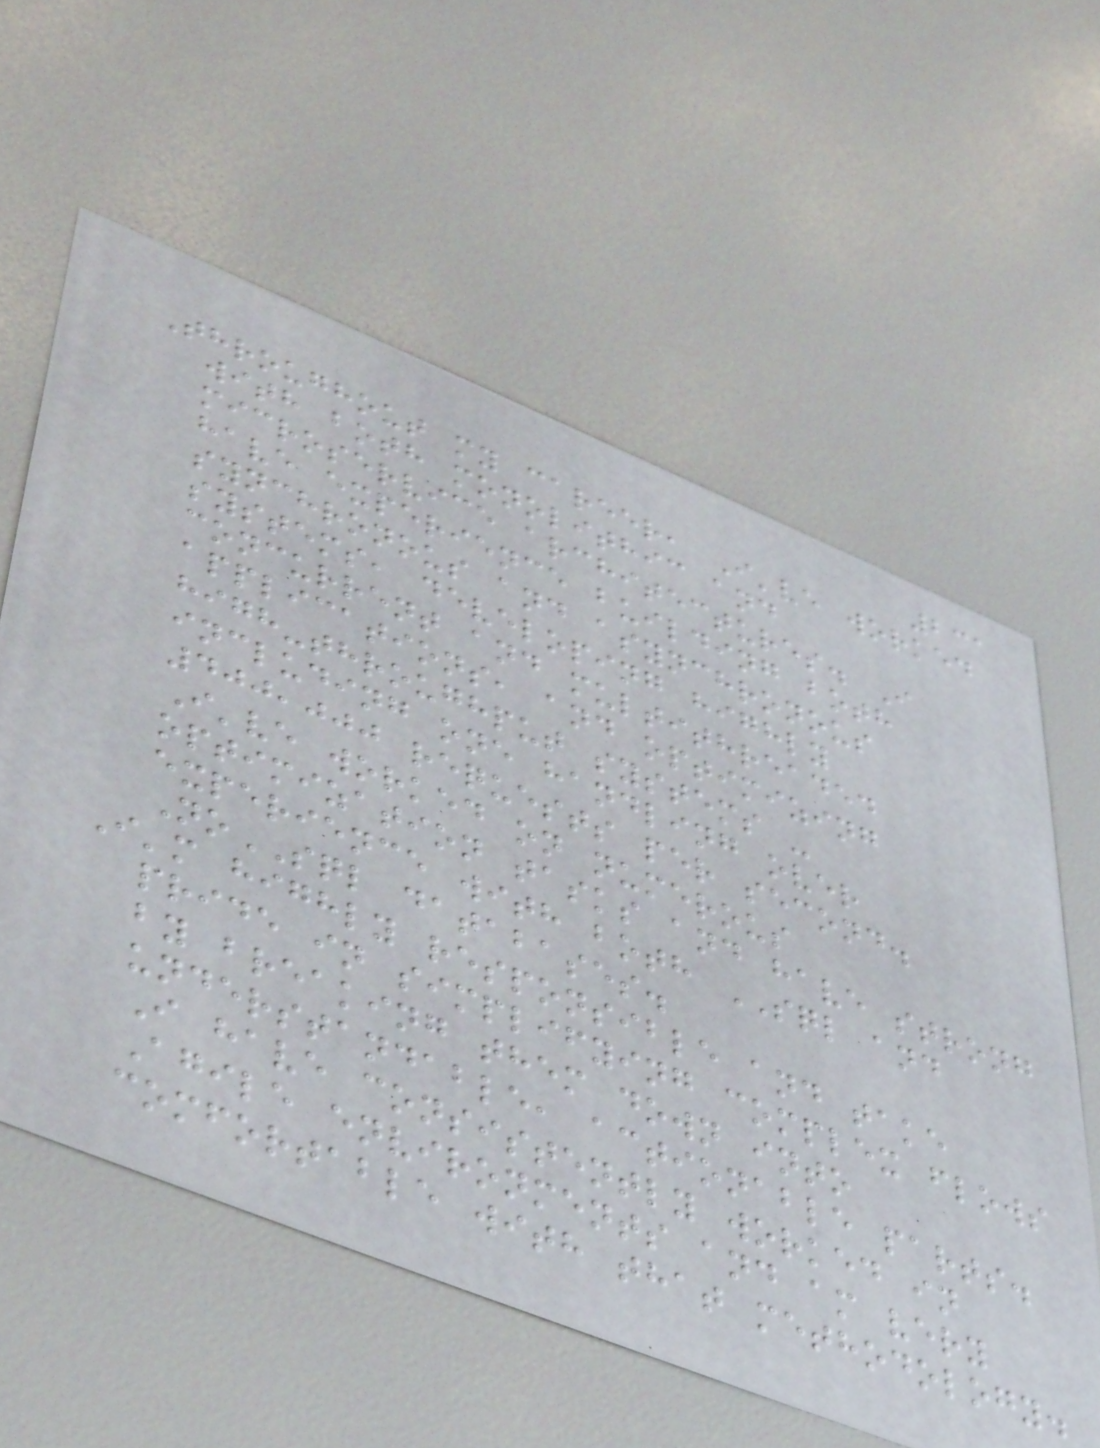231
Throughout my career, I've worked
with both monolithic and
microservice architectures. I
have experience building both
synchronous and asynchronous
systems, developing highly
concurrent and multithreaded
applications, and optimizing
high-throughput systems -
including one handling over
400,000 requests per second.
I've worked on numerous
optimization tasks and have strong
experience with both SQL and
NoSQL databases.
I'm highly responsible and take
pride in simplifying complex flows
by breaking them down into
understandable, actionable parts.
I have consistently worked in
Agile environments and am very
comfortable with that methodology.
